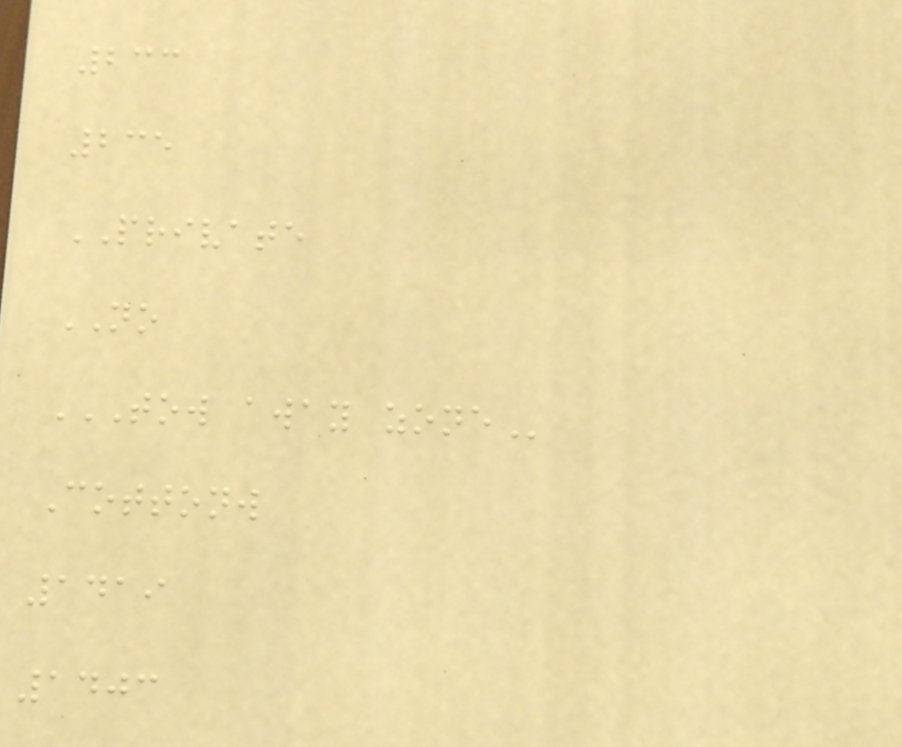233
235
PRIVATE
NO
TOW AWAY ZONE
Cottonw
1419
1403
